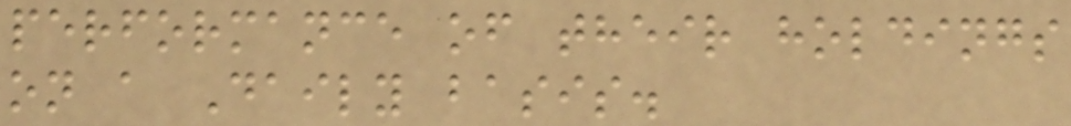performance of their holdings
on a Daily basis.
